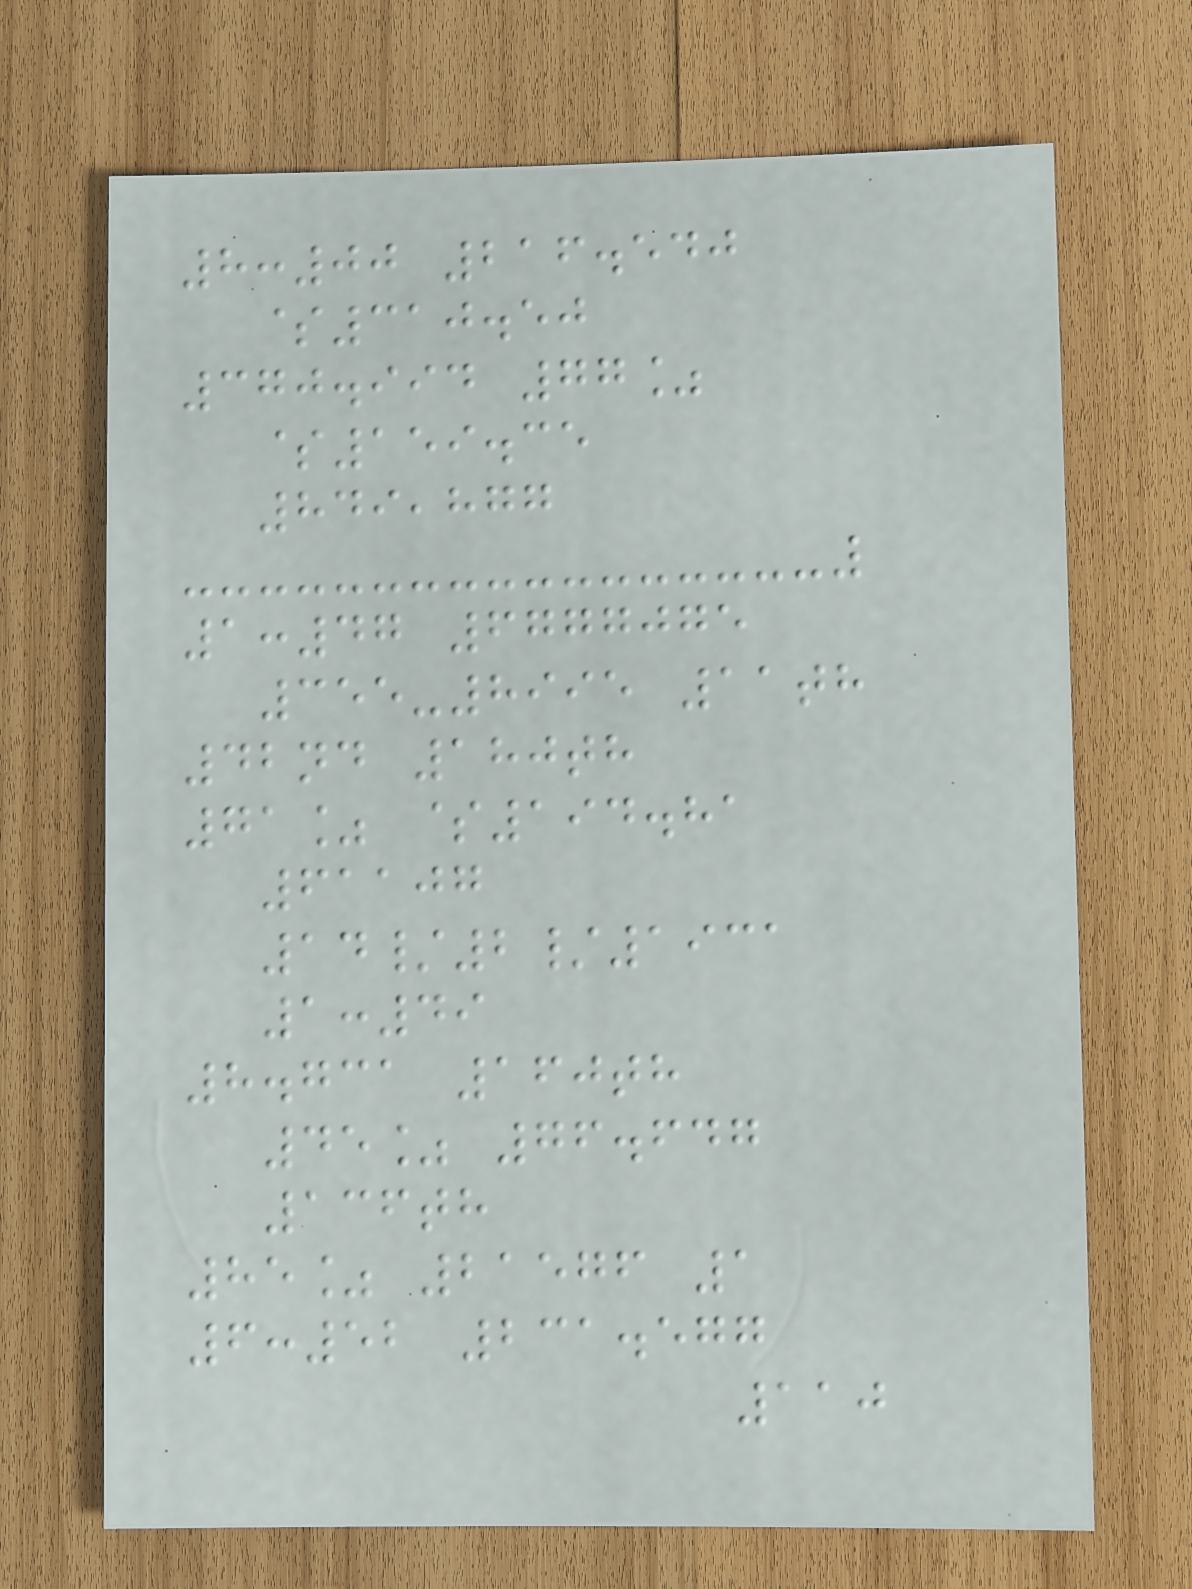8:00 216.540
$310.50
370.994 77%
$159.35
849,877
1:47 6777075
355-8995 11th
42nd 180th
71% $194.81
61107
14/2/1931
1:49
8.731 160th
45% 76.647
136th
85% 21576 1
6:52 231.577
110
